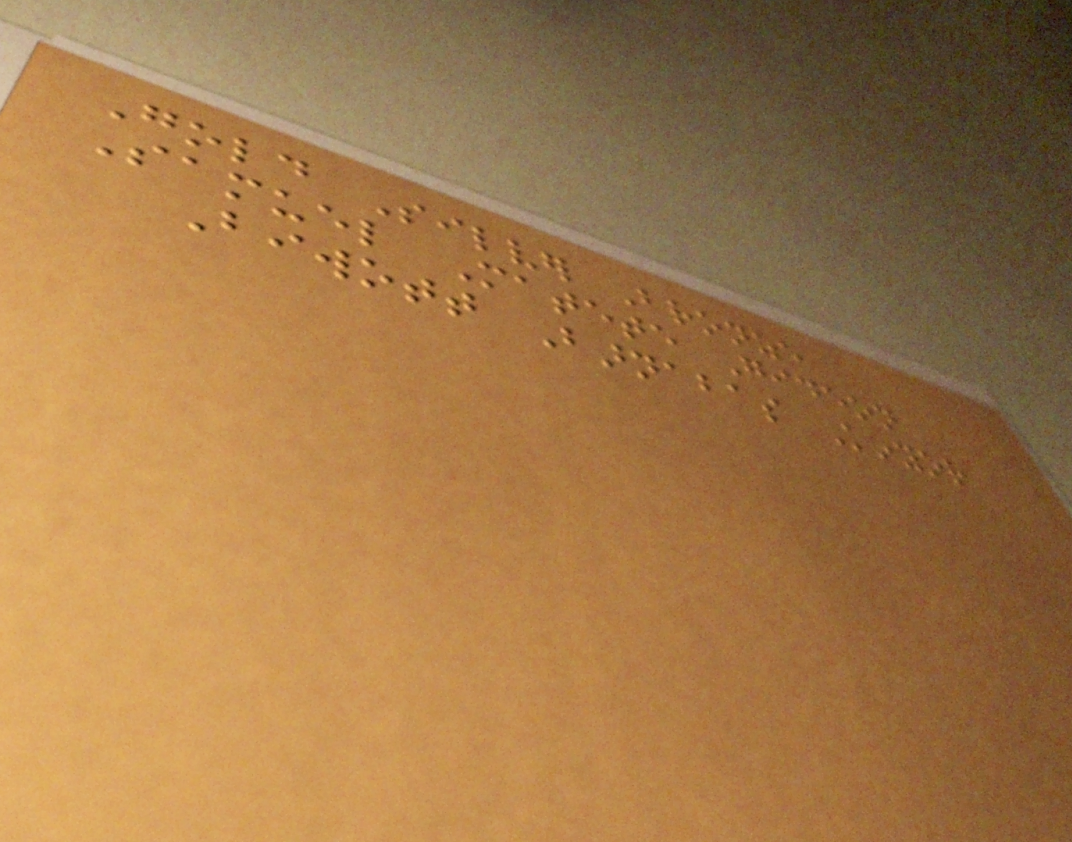Gold Silver Bronze
Samuel Matete Gideon
Biwott Barnabas Kinyor
